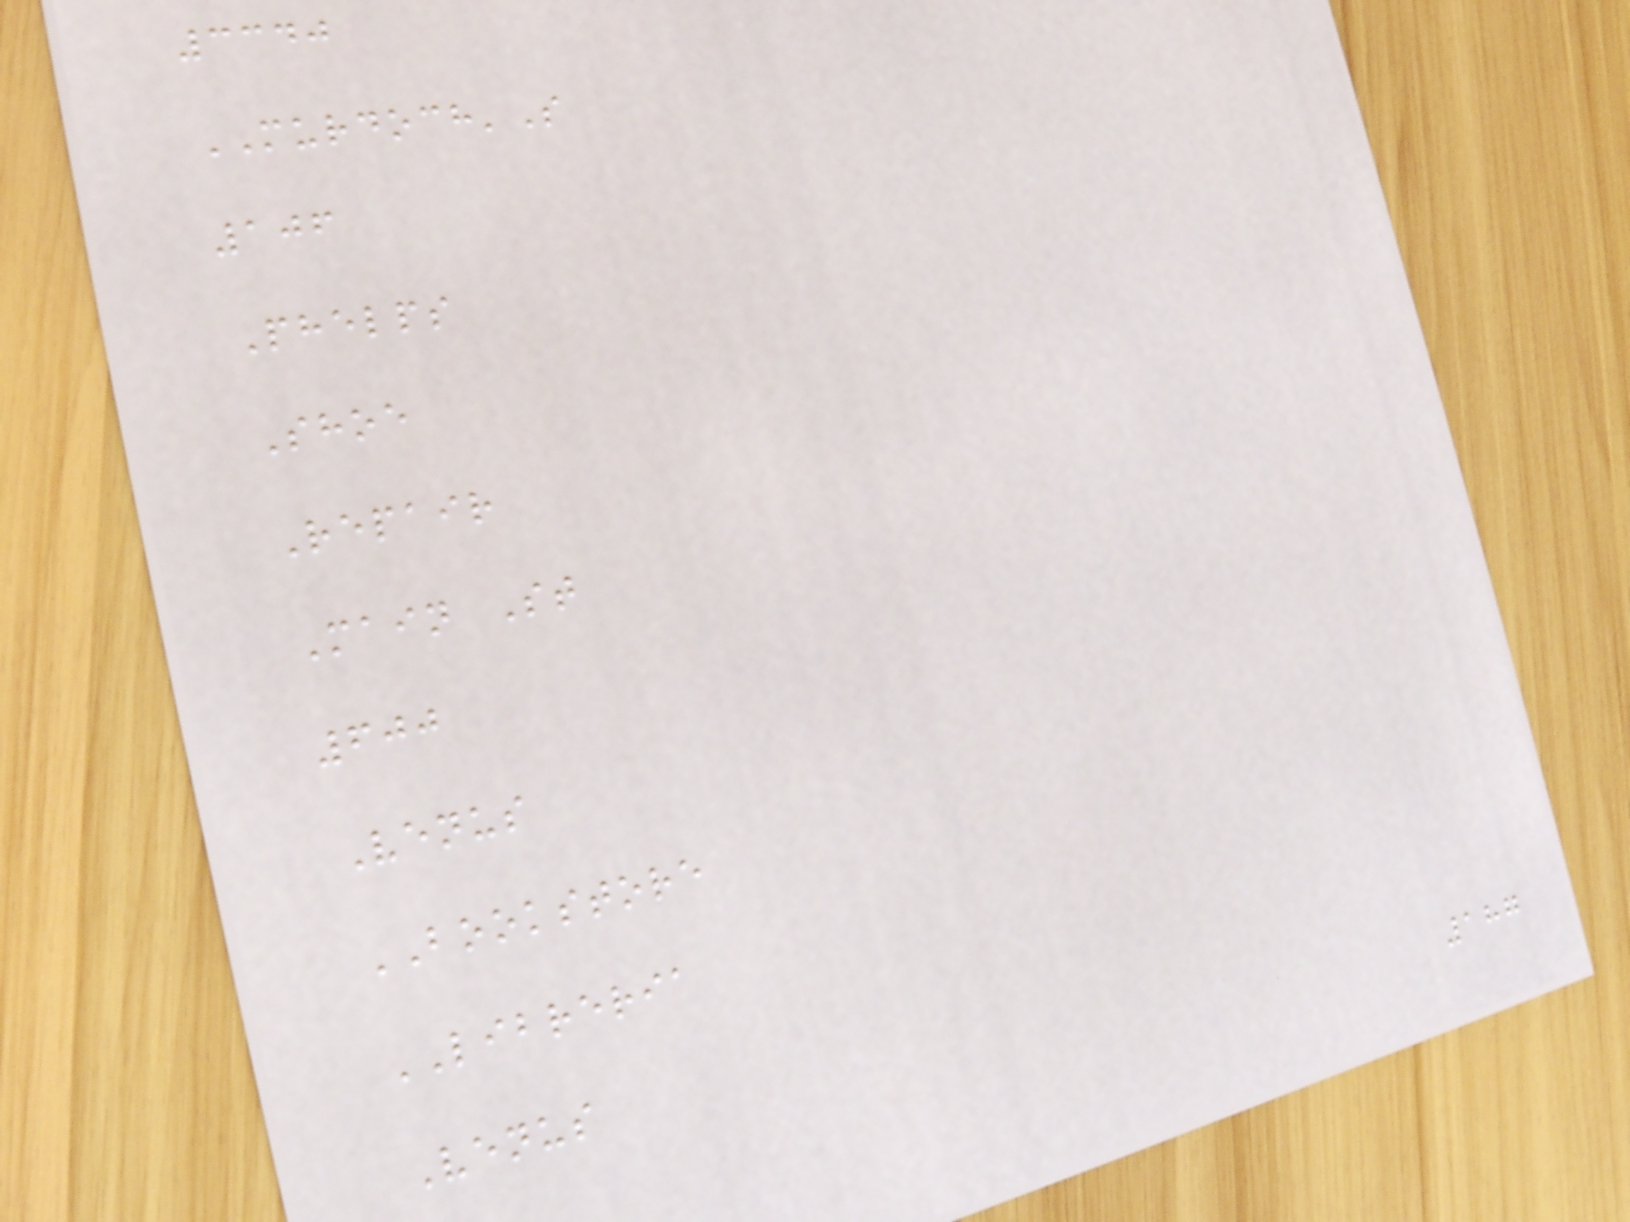3340
MURDOCH'S
106
Phelps
Shoe
Repair
Main St
600
Venus
BOOKSTORE
LIBRERIA
Venus
187
